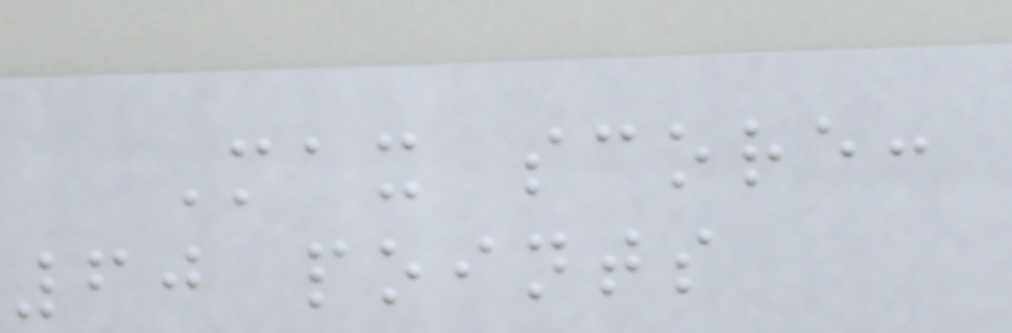Max score:
60 points
